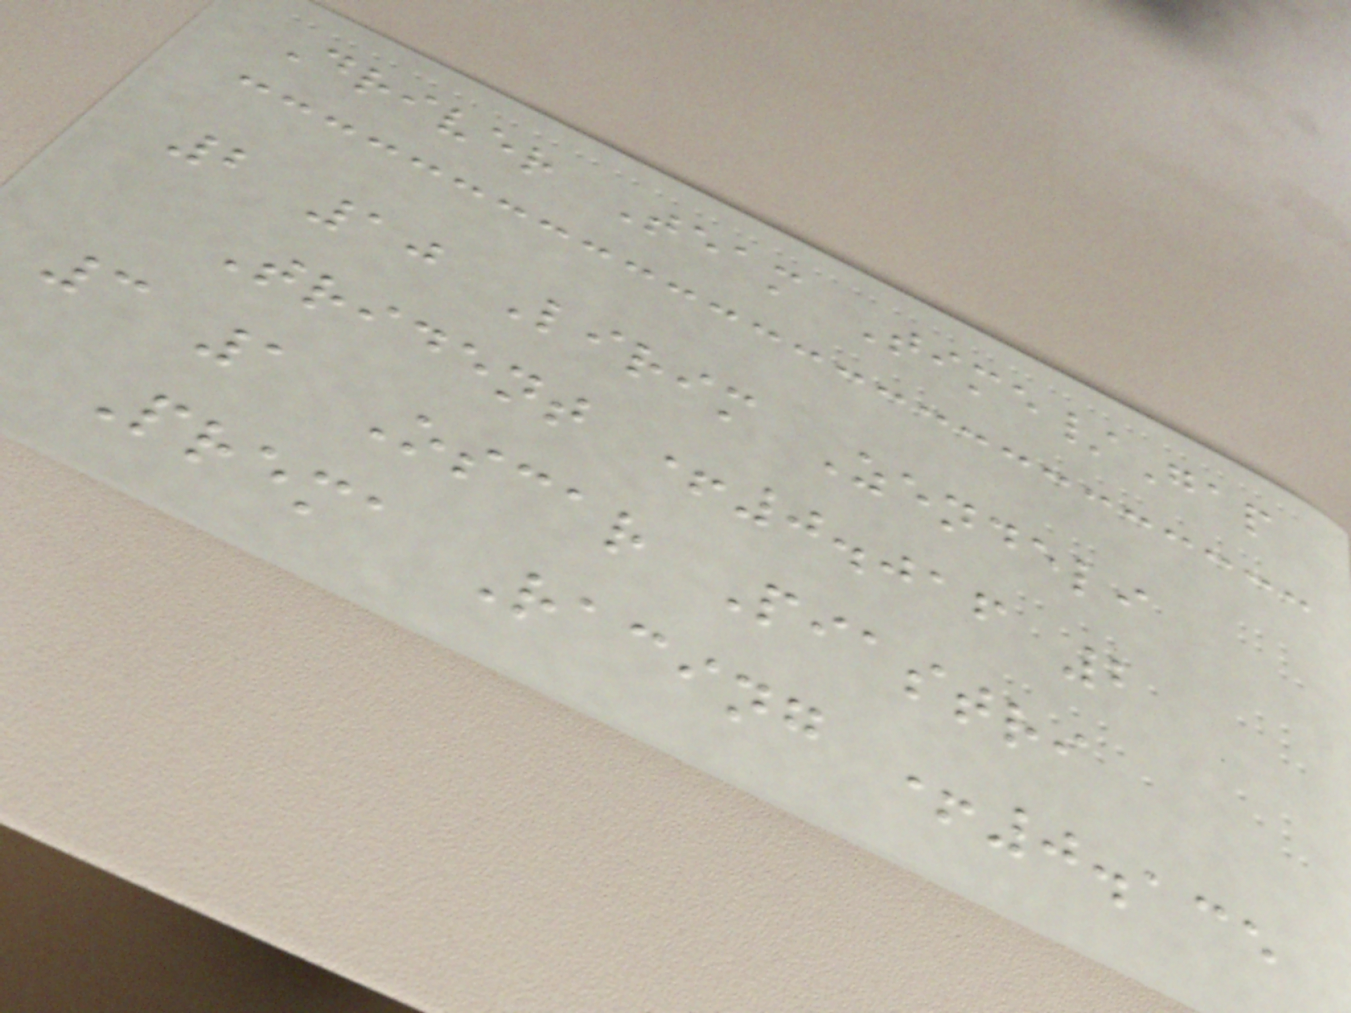Driver Team Time/Gap
2 10 Lirim Zendeli
Trident +0.016 2
3 1 Oscar Piastri
Prema Racing +0.135
